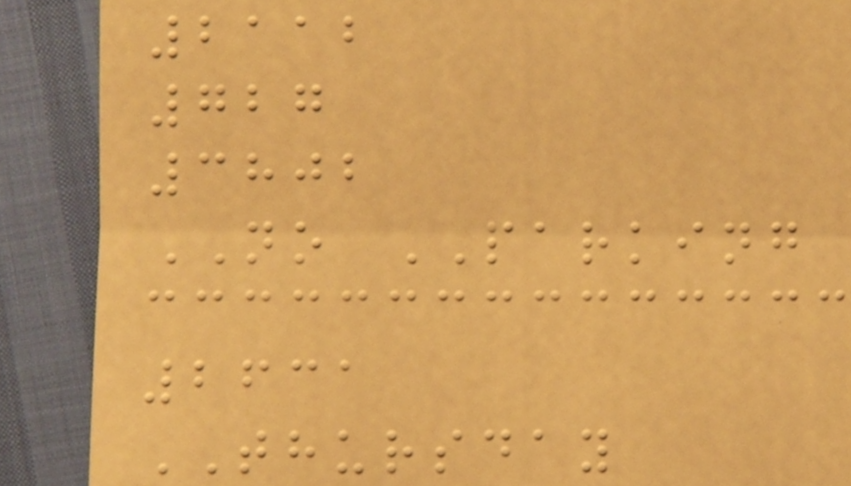2112
727
3802
NO PARKING
2631
THURSDAY
